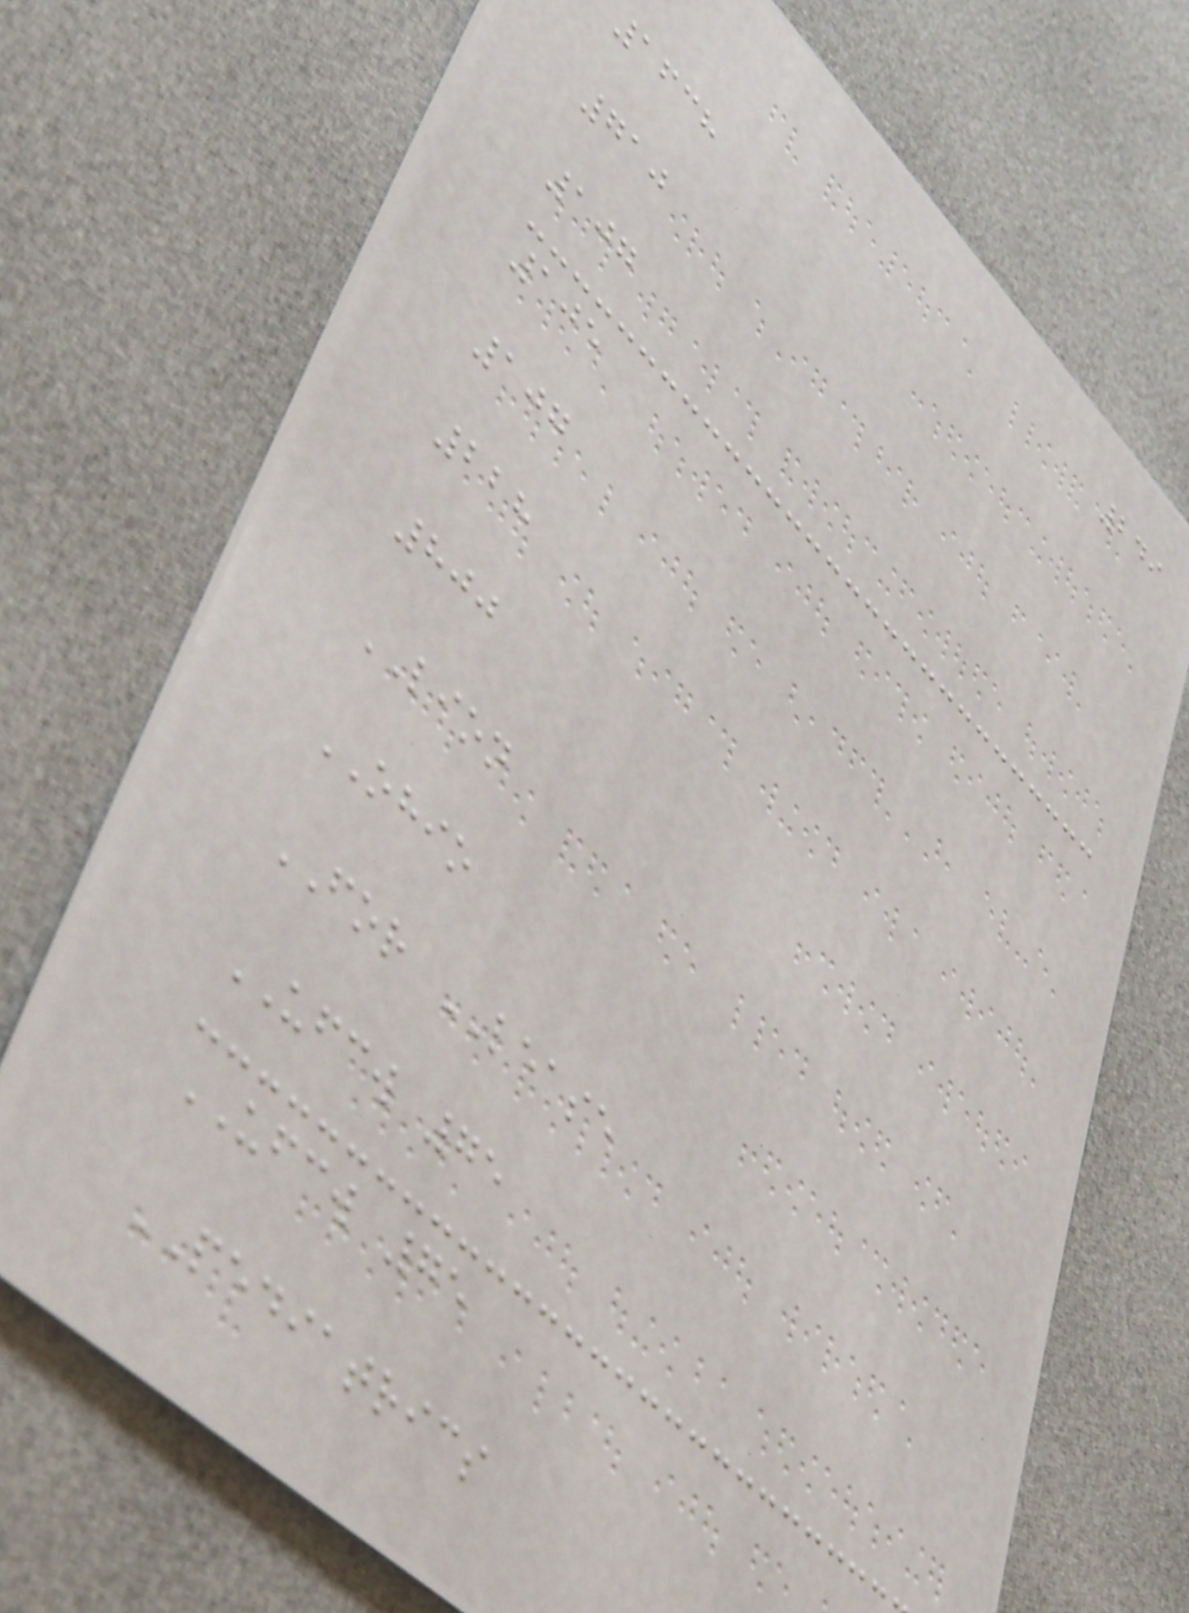249
1638
710
107
105
107
228
800
LION
OHIO
FOR LEASE
UFCW 75
UFCW 75
PEDIATRICS
